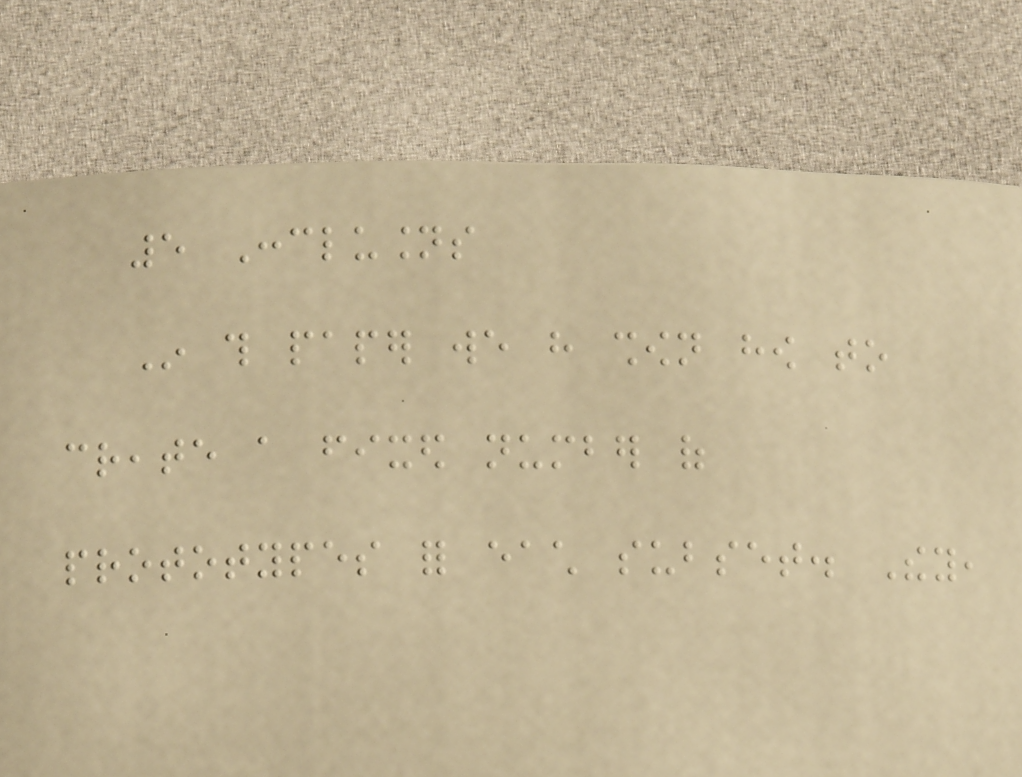5 Conclusions
In this paper we have shown how to
create a fixed number of
prototypes for each subset. They,
